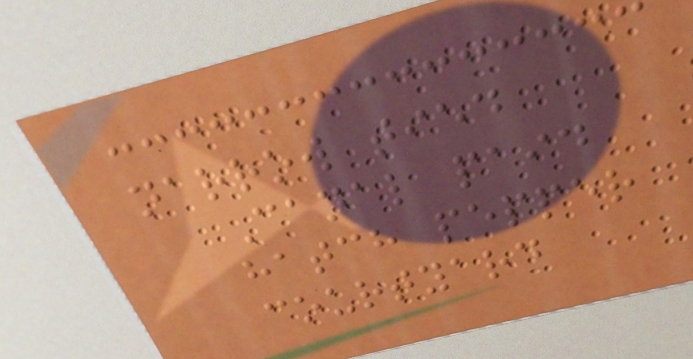narrow tied
Canal paid
hatch pepper
courtyard
